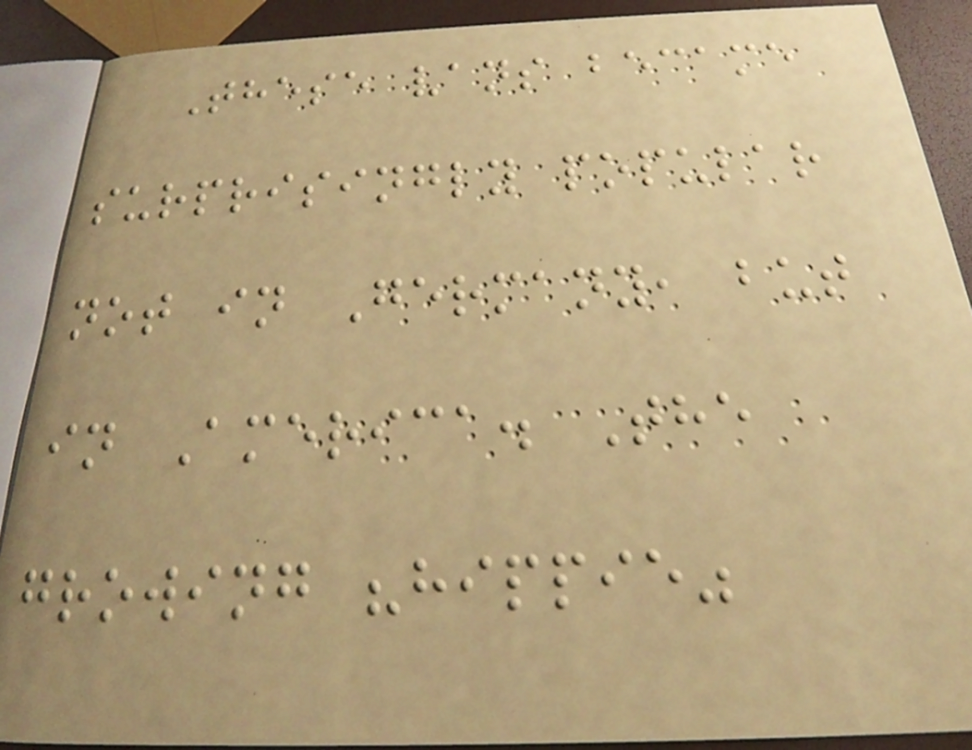These vans became
surprisingly popular
not in Germany, but
in America. The
growing "hippie"
